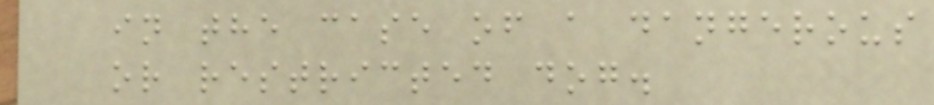in the case of a dangerous
or restricted dog.
